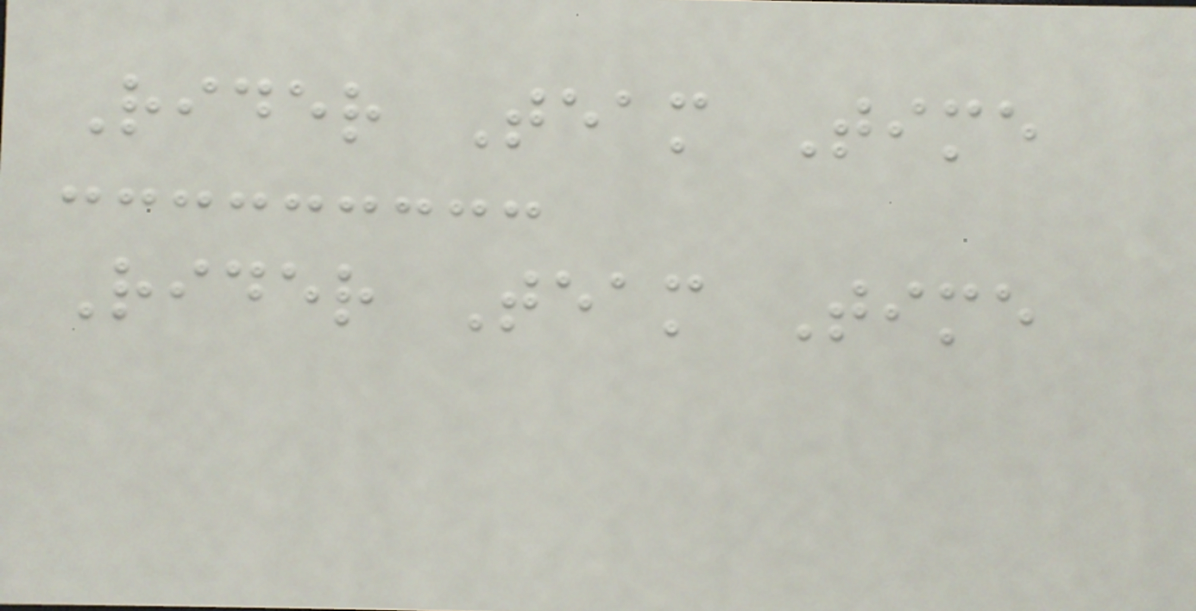Rider Team Time
Rider Team Time
